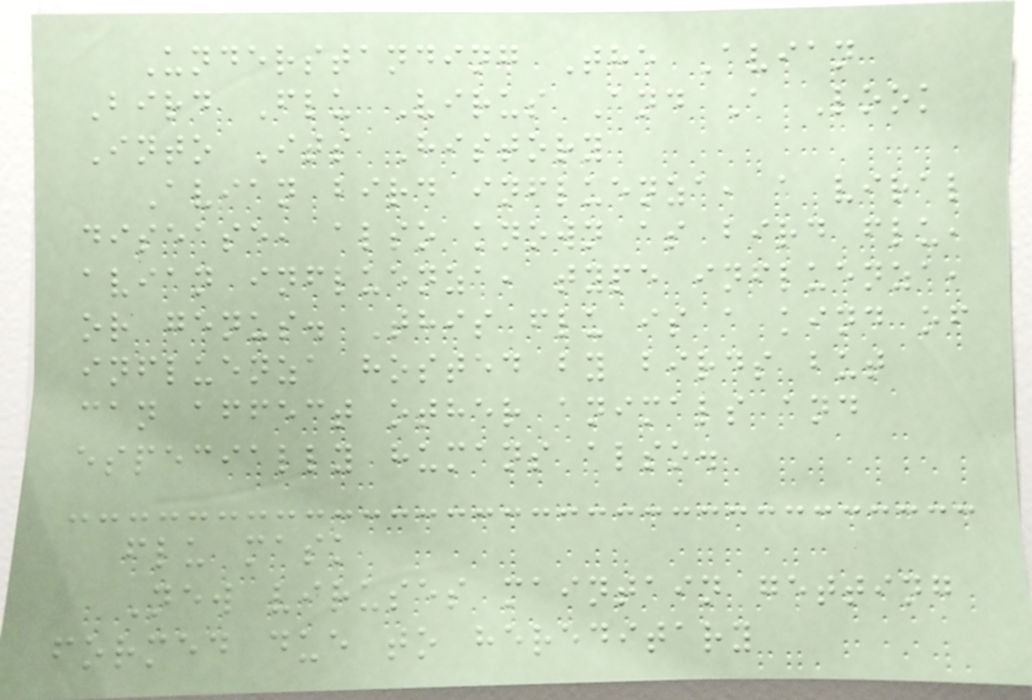Understanding The Avian
Bird Flu Virus And A Look
Into Its History
Avian bird influenza, a viral
disease, also known as bird flu,
avian influenza, type influenza,
or genus. This flu is a kind of
influenza hosted by birds but
can affect other animals and
especially humans also.
flu mask
New viruses maintain getting
formed due to hereditary
